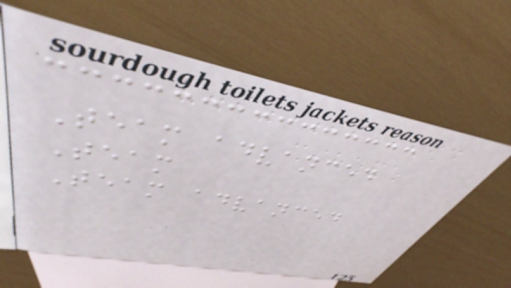Team advanced
Team
Team advanced
